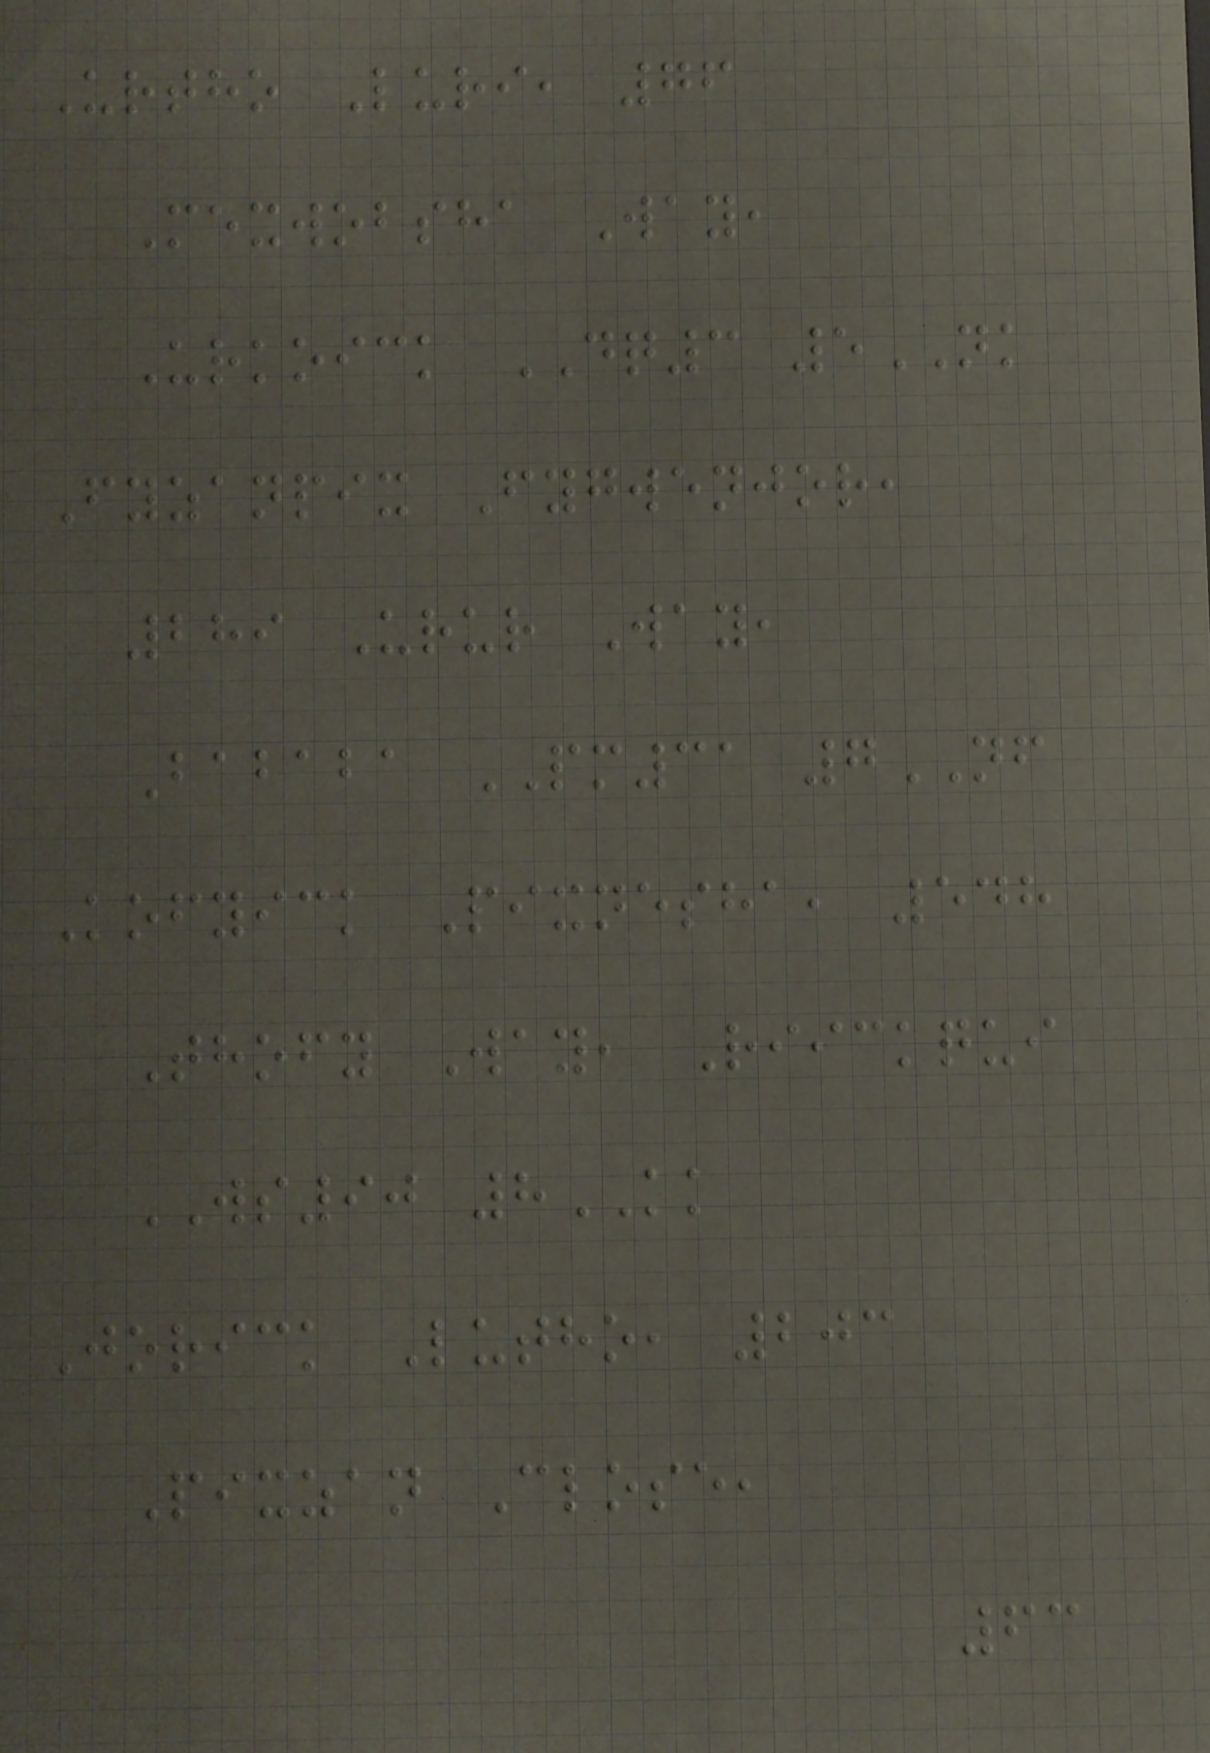Urtho Luri, 76
Mexwobsha Way,
Urkoick DQ3 5NK
Fyzanpix Fygwenjor,
289 Urur Way,
Bababa PM31 7NF
Kofyick Pixnesha, 548
Thofy Way, Riickqui
WS90 8KK
Jorick Lutho, 203
Pixzan Close,
63
